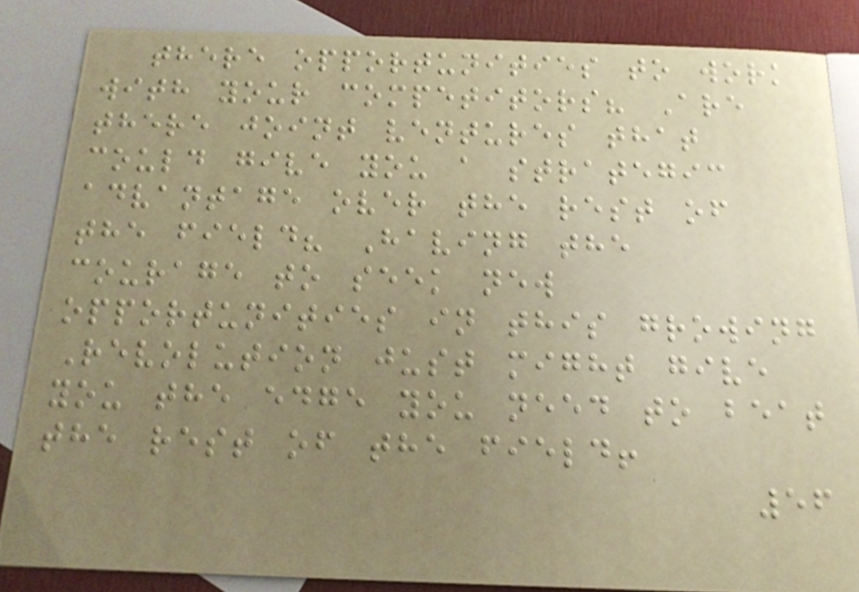there opportunities to work
with your competitors? Are
there joint ventures that
could give you a strategic
advantage over the rest of
the field? Having the
courage to seek new
opportunities in this growing
Revolution just might give
you the edge you need to beat
the rest of the field!
56
